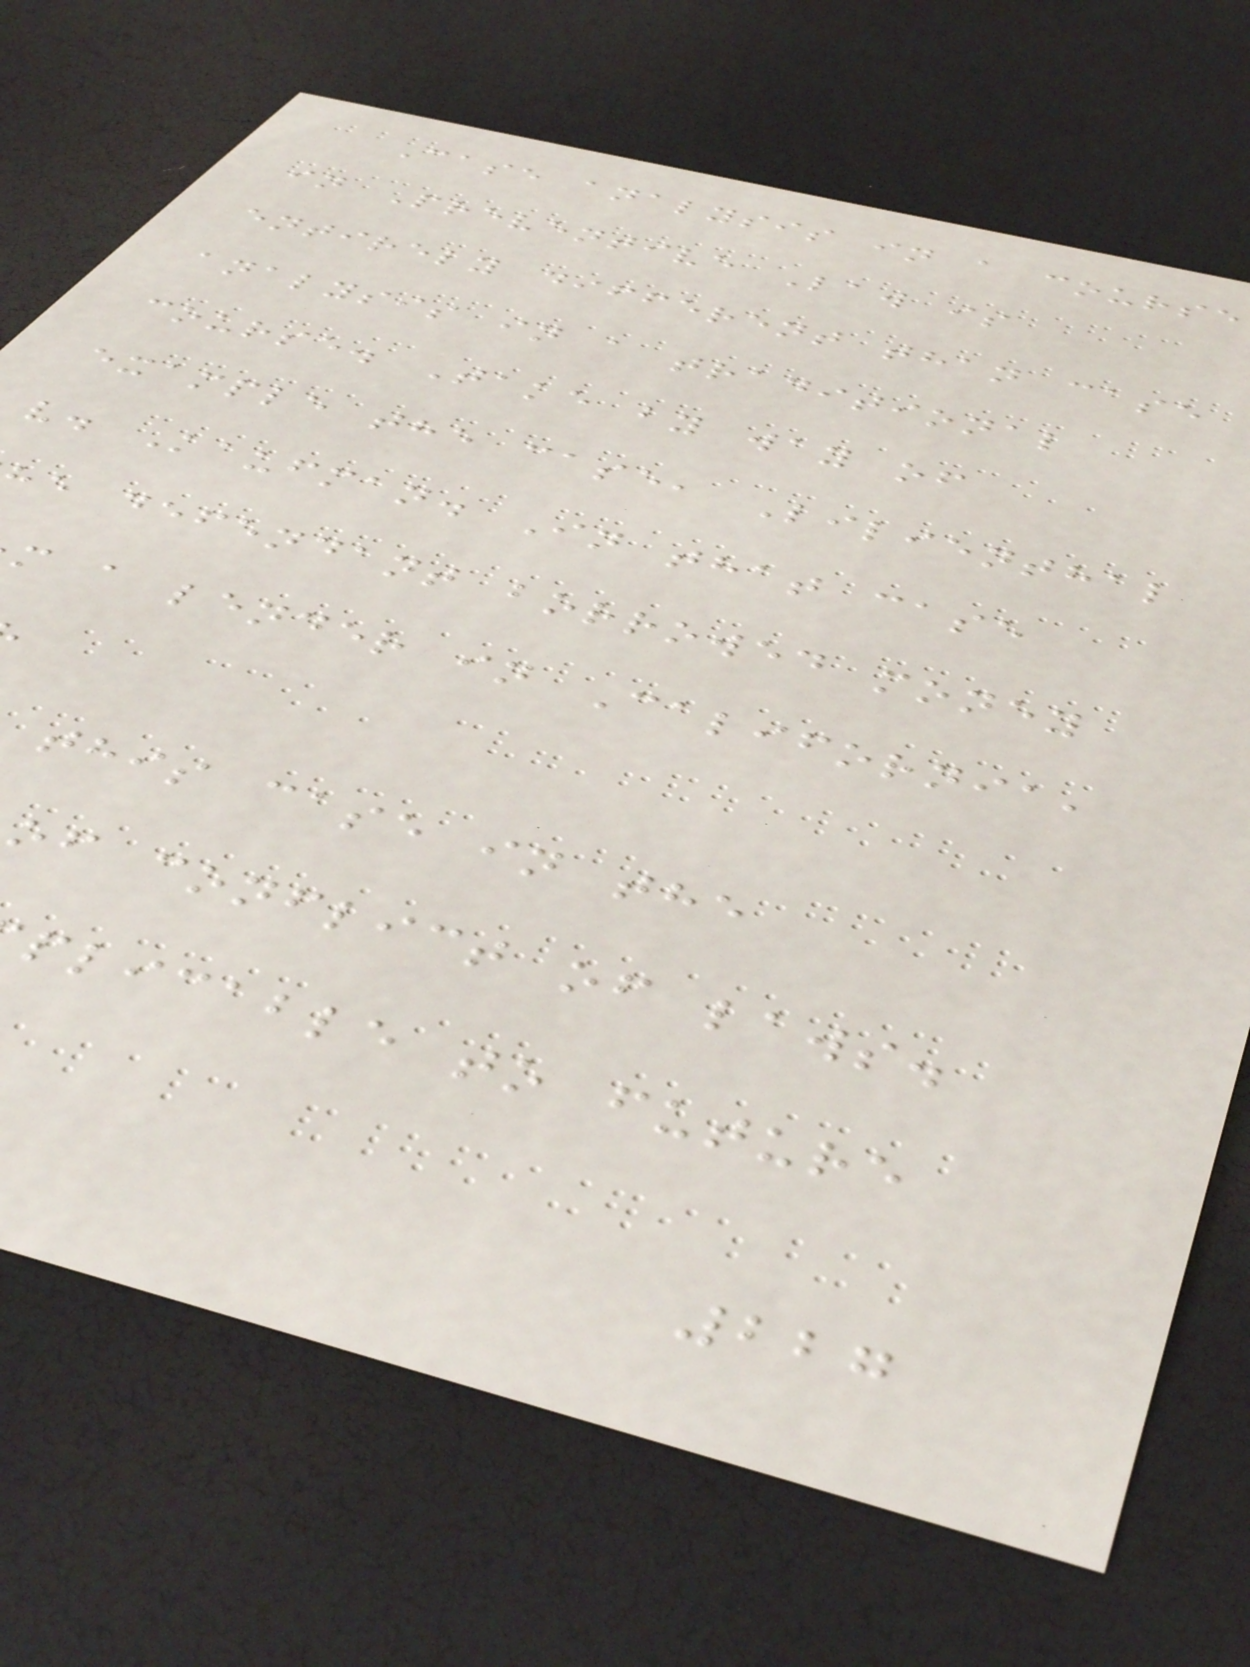Case analysis in a course
in Preventive Law is
entirely different than case
analysis in a traditional
course. Take by way of
example the case, Lilienthal
v. Kaufman. In that case
e defendant borrowed money
m a lender in California,
this case in the
of conflict of laws.
plicable to future
227
